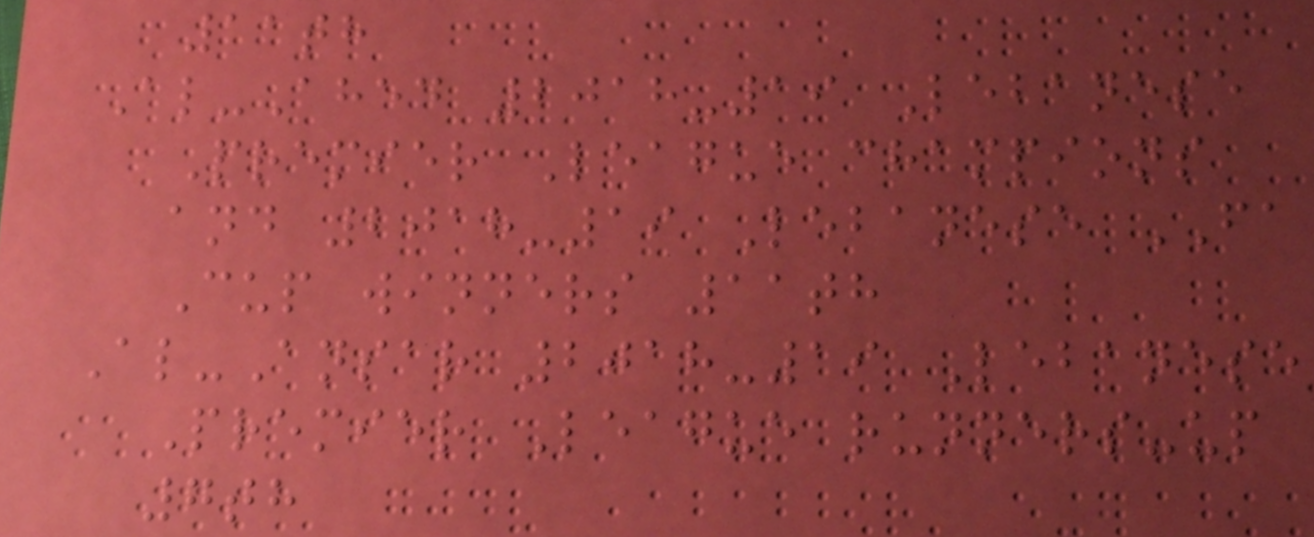11th
Al-Ahed 2018-19 Lebanese
Premier League champions
and 2018-19 Lebanese FA
Cup winners 11th
Al-Ansar 2018-19 Lebanese
Premier League runners-up
7th
